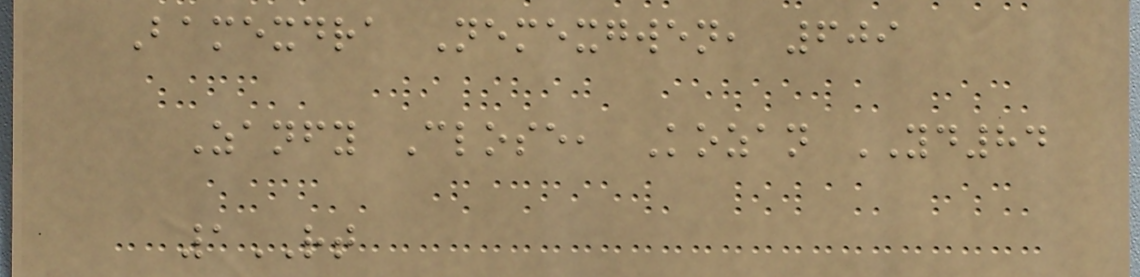Bamexdra Nemexgwen, 609
Zanfy Close, Kozan YD84
1RT
